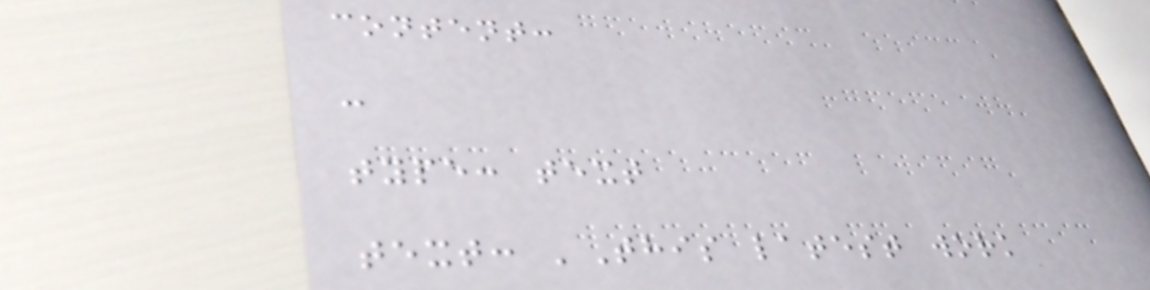content:
-
type: text
text: 'This latest work
